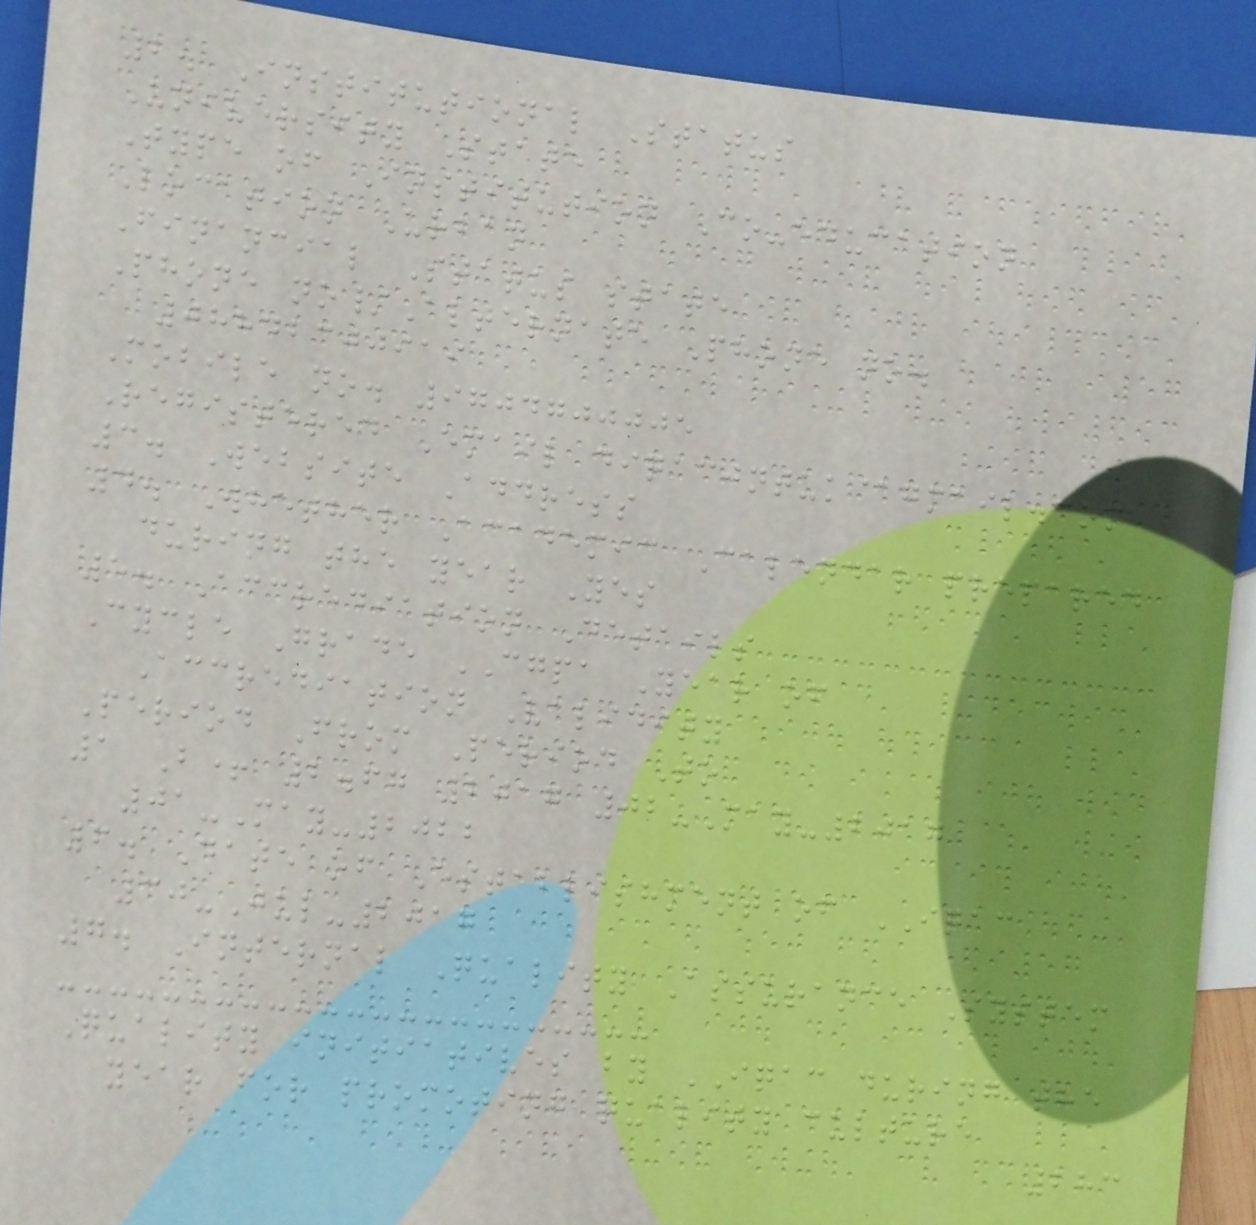2. Institutional Status
University State
Type of Institution Co-education
Location Urban
Financial Status state
Phone no/Alternate Phone no.
08842300919
Mobile no. 9704700005
Registered Email diqacjntuk@gmail.com
3. Website Address
4. Whether Academic Calendar prepared
during the year Yes
5. Accrediation Details
Cycle Grade CGPA Year of
Accrediation Validity
Period From Period To
1 B+ 2.67 2017 02-May-2017
01-May-2022
6. Date of Establishment of IQAC
30-Jul-2017
7. Internal Quality Assurance System
Quality initiatives by IQAC during the
year for promoting quality culture
283
